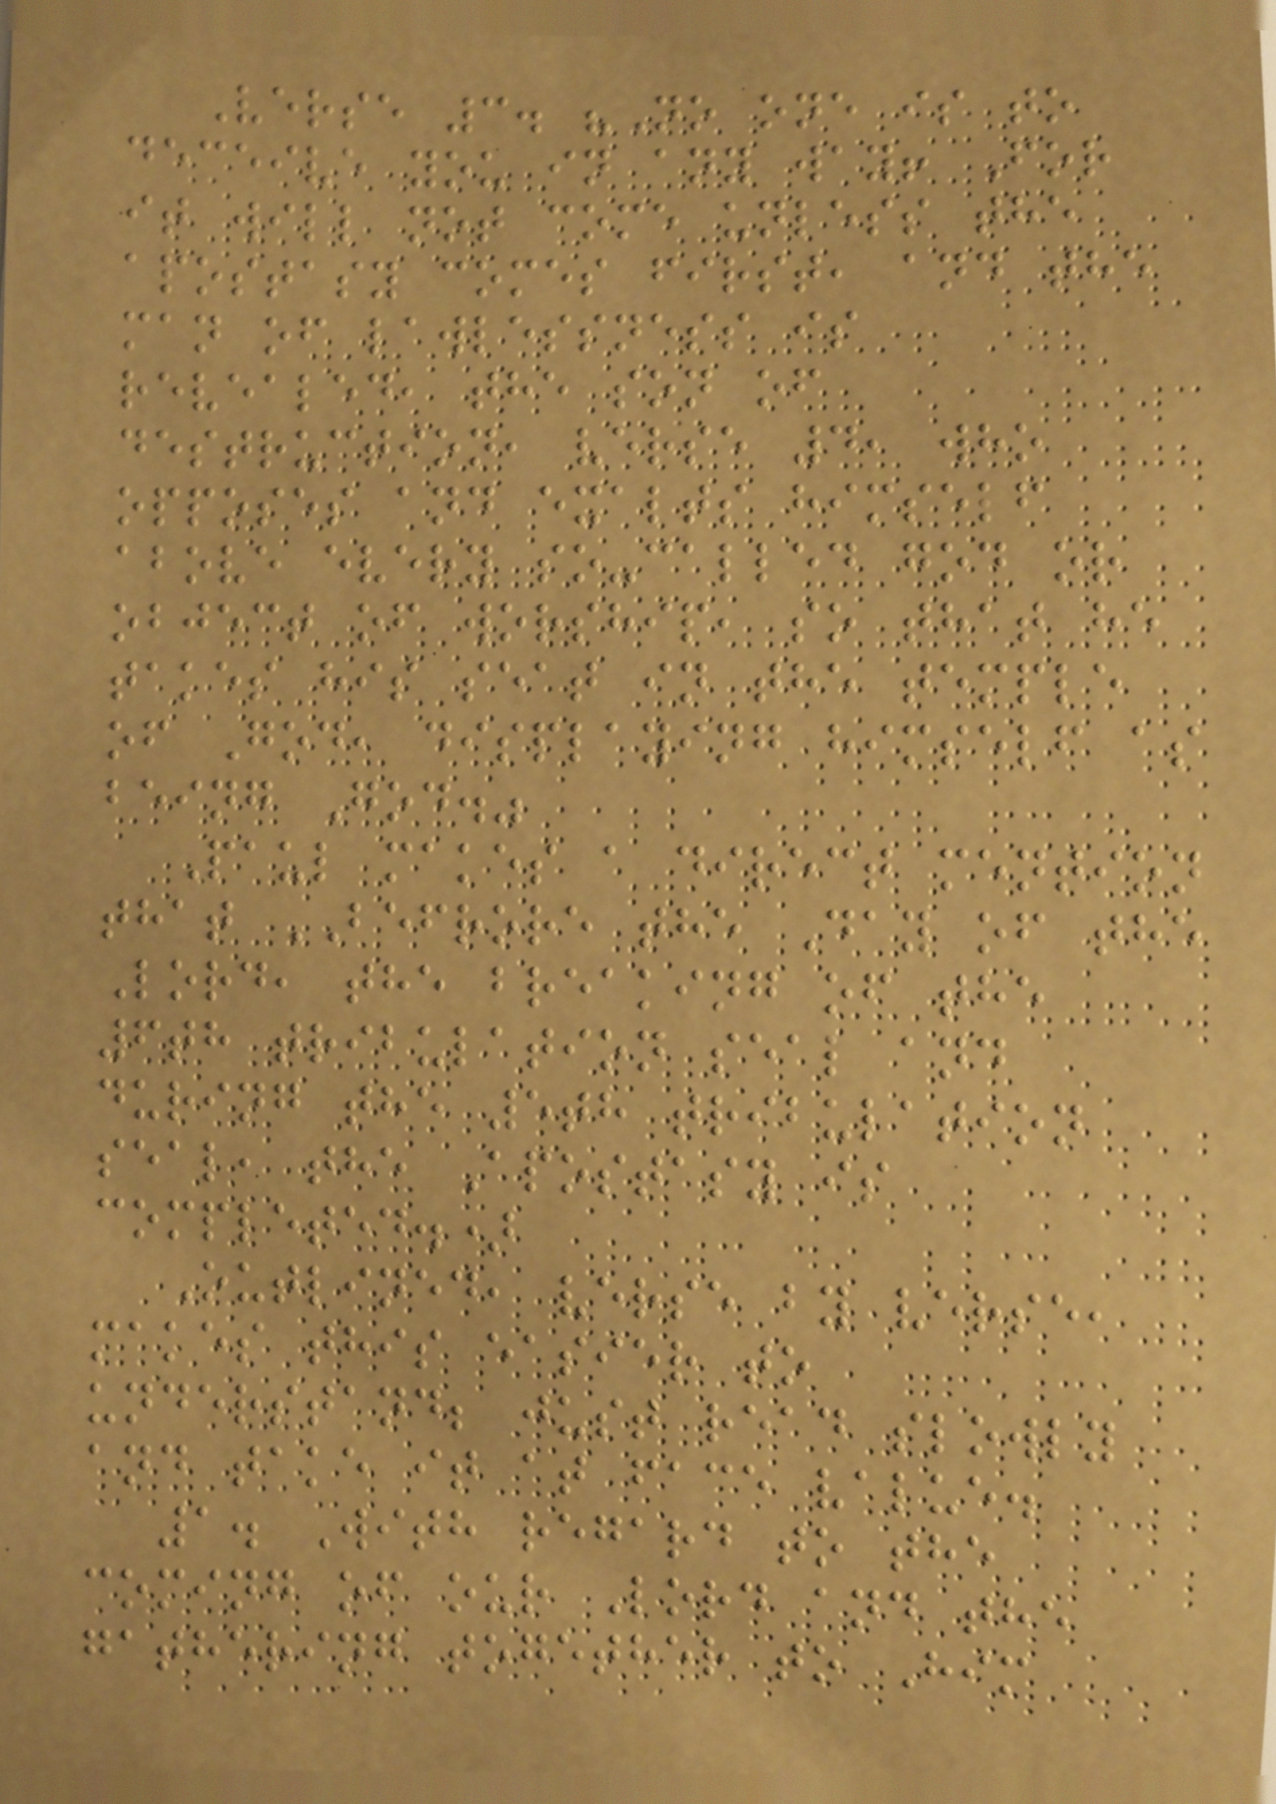Verse 3. "No one is to
deceive you in any way! For
it will not come unless the
apostasy comes first, and the
man of lawlessness is
revealed, the son of
destruction, verse 4, who
opposes and exalts himself
above every so-called god or
object of worship, so that he
takes his seat in the temple
of God, displaying himself as
being God."
Paul makes a direct mention
that BEFRORE the Day of the
Lord, the breaking of the
6th tribulation seal and
during the 5th tribulation
seal, the Apostasy is
completed.)
Outlined, verse by verse,
makes this easier to
understand; just read slowly
and take it at face value.
1. With regard to the
coming of our Lord and the
gathering together to Him
